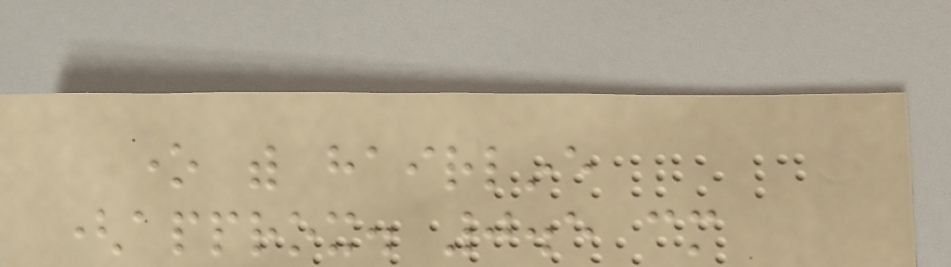one with hairline
(approx. 0.5 cm
